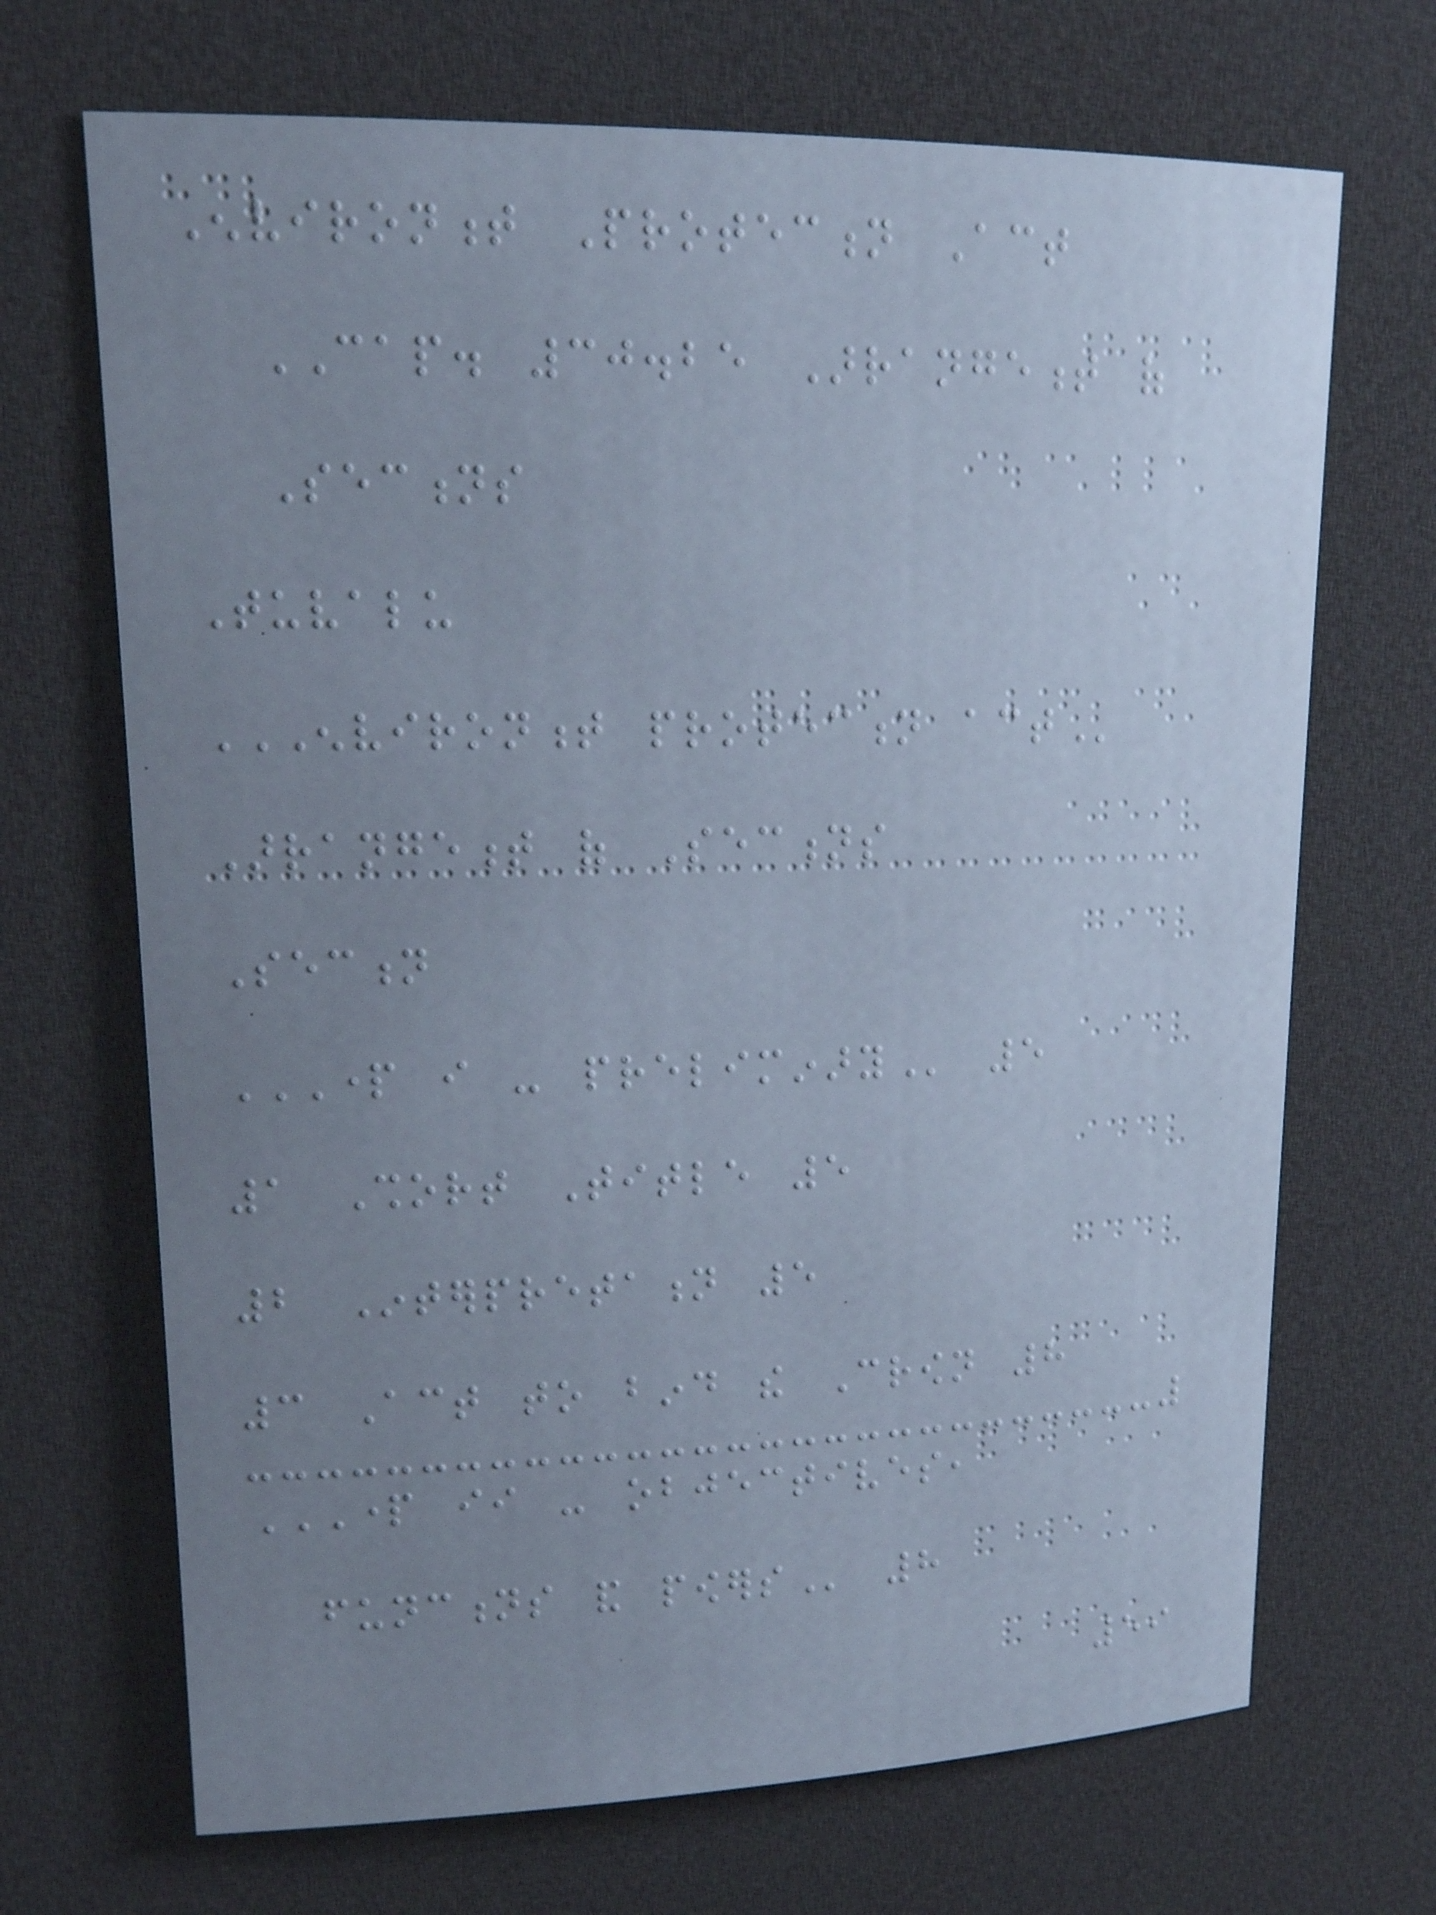Environment Protection Act
CAP. 30.25 Arrangement of
Sections
Tuvalu
ENVIRONMENT PROTECTION ACT
Arrangement of Sections
Section
PART I - PRELIMINARY 5
1 Short Title 5
2 Interpretation 5
3 Act to bind the Crown 8
PART II - OBJECTIVES,
FUNCTIONS AND POWERS 8
59
